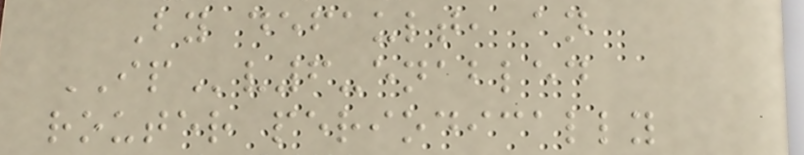By default, an
IPv6-enabled
router periodically
